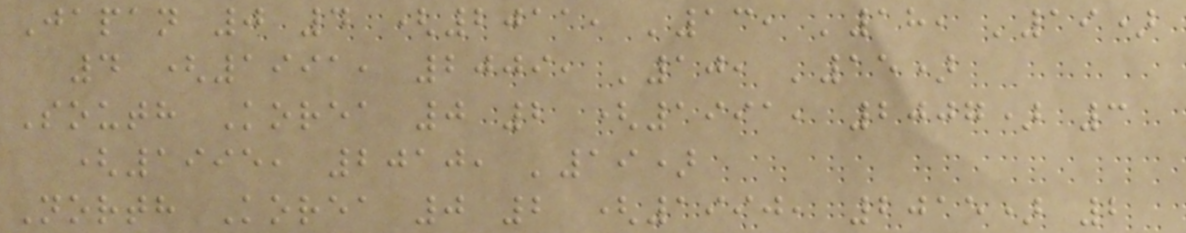Japan 0 4 (2011, '13, '18, '19)
4 (1991, 2009, '10, '15)
South Korea 0 2 (1991, 2007) 3
(1995, 2010, '19)
North Korea 0 2 (1990, 2015) 2
